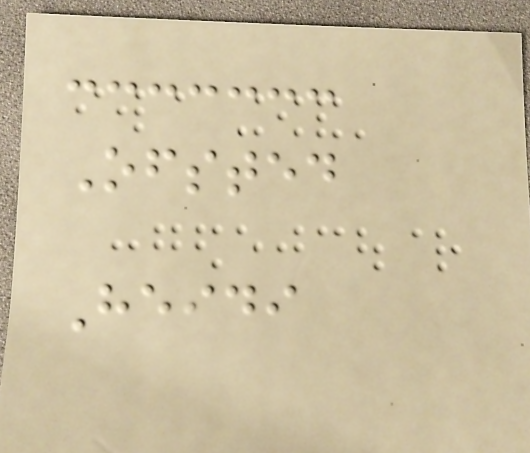Ofsted
Heidi
